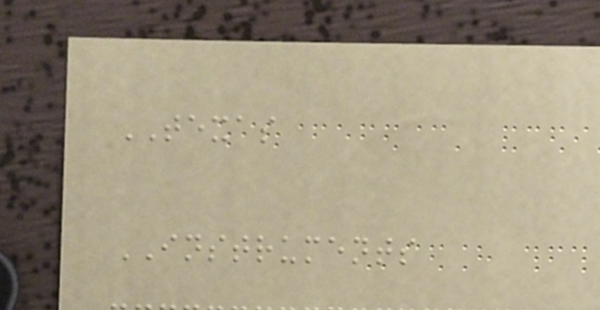TEXAS
INSTRUMENTS
